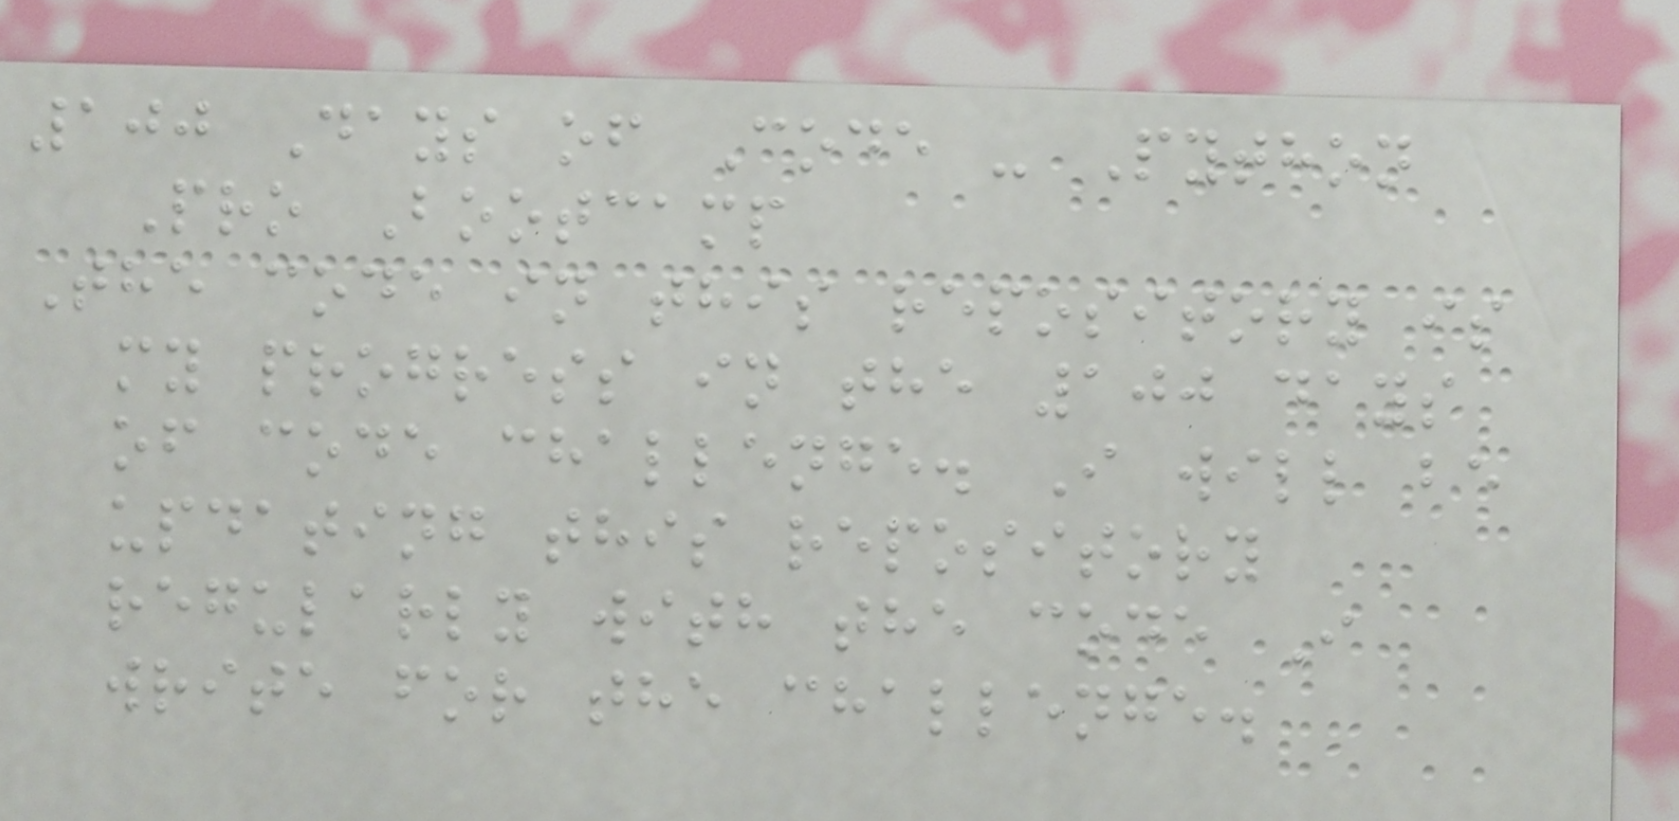100 Days of Code - Python
Pro Bootcamp
The code in this repository is
my progress in the 100 days
of code challenge. I will be
updating this repository
regularly with the code I
write for the challenge.
